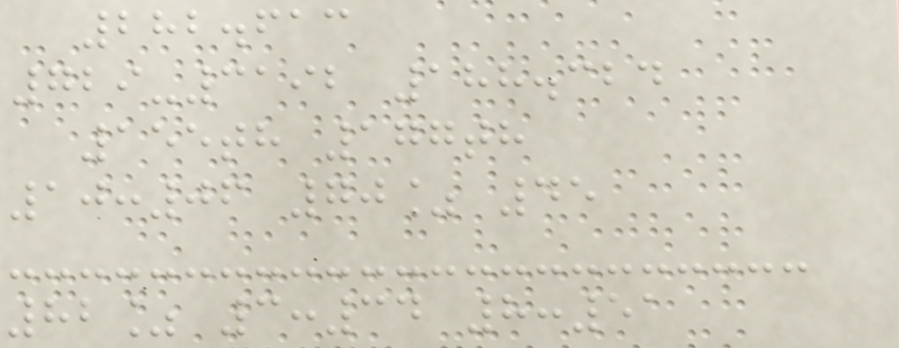282.613
729-3192 188.324
155th 177th
10:06 70% 45
82% 3:34 8:51
